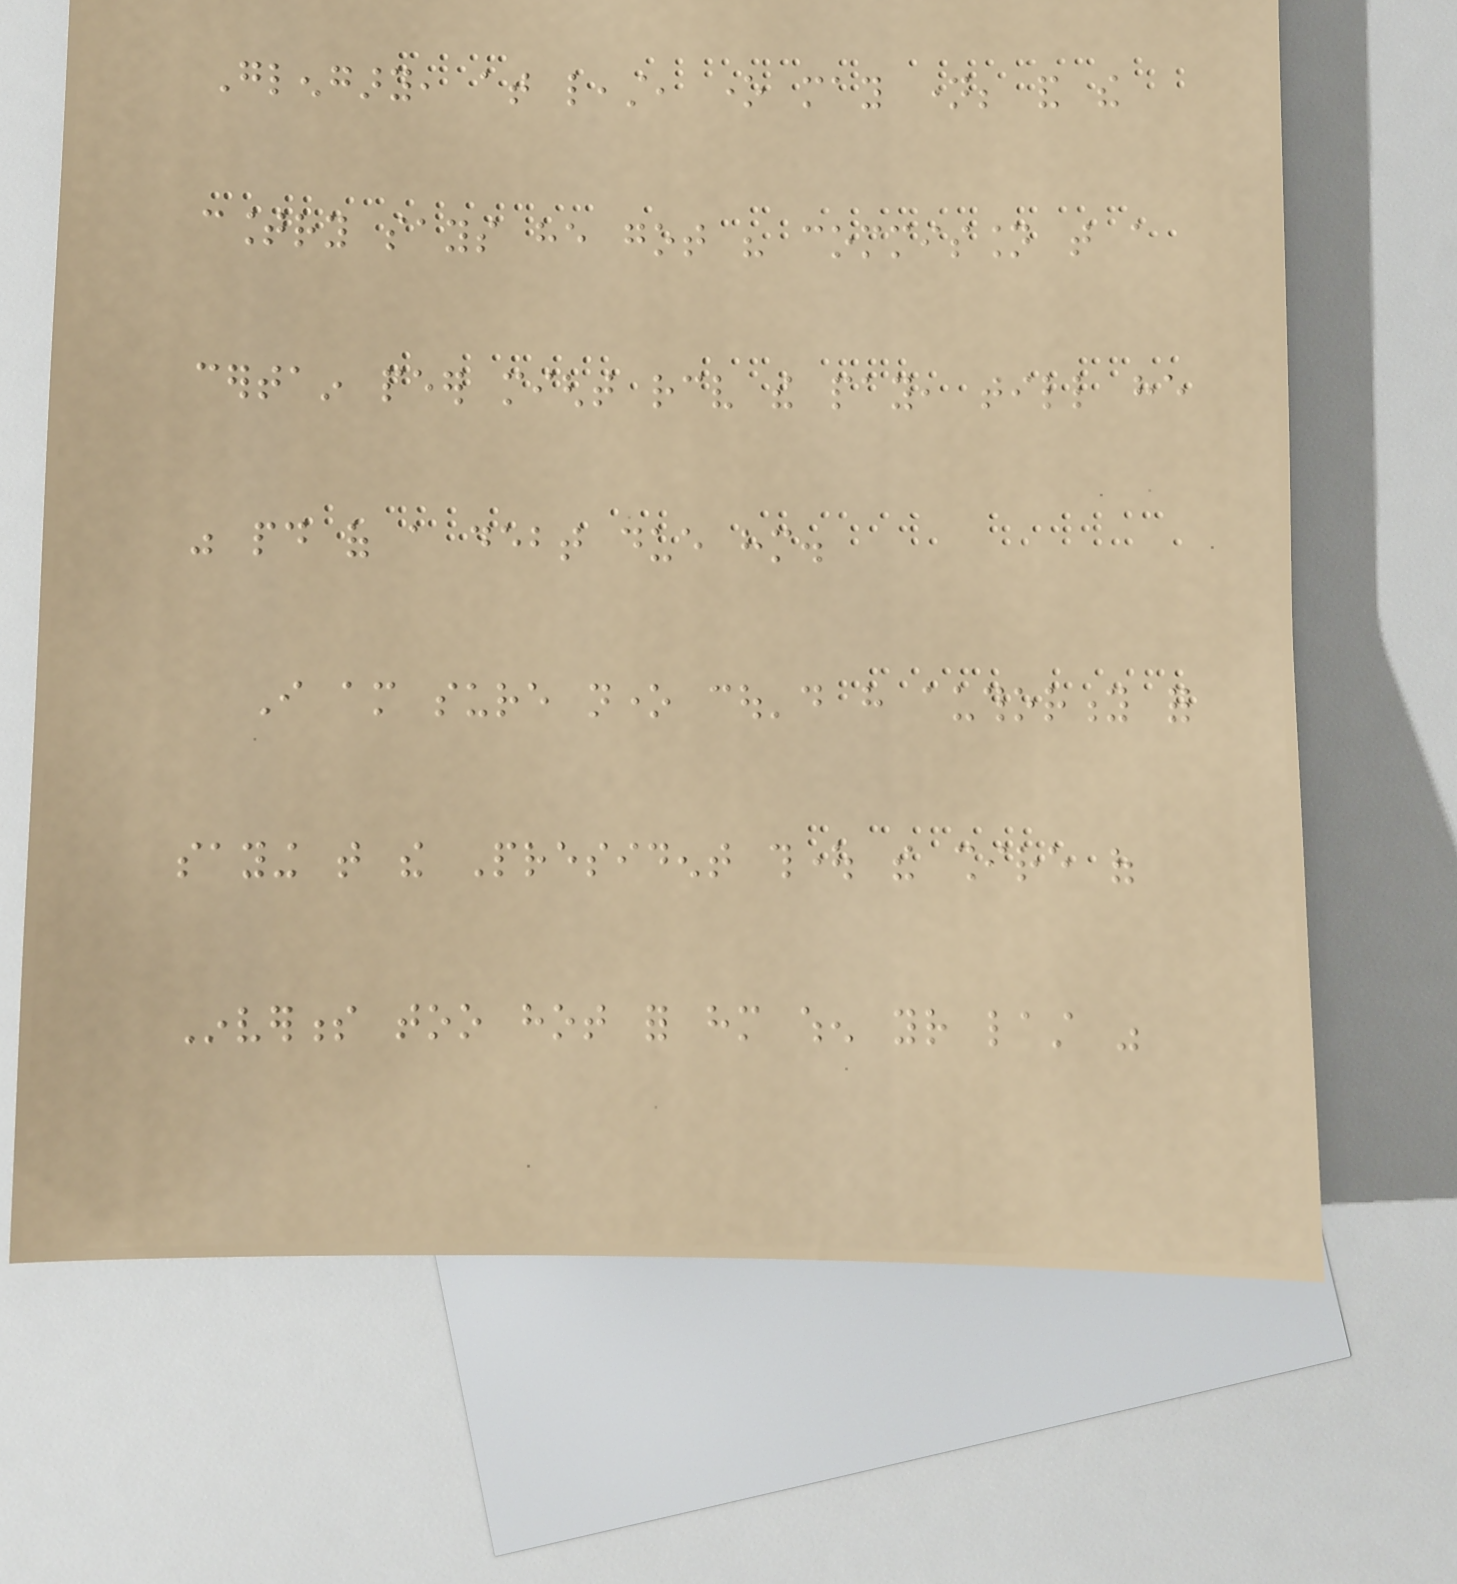Glengary, at least, one may name; and the
country says he got his commission that a
certain peer might receive the pay, till he
was paid of a debt due him.
I am sure none cou'd have authority for
saying that the President thought the shire of
Inverness too hot for him when your last was
